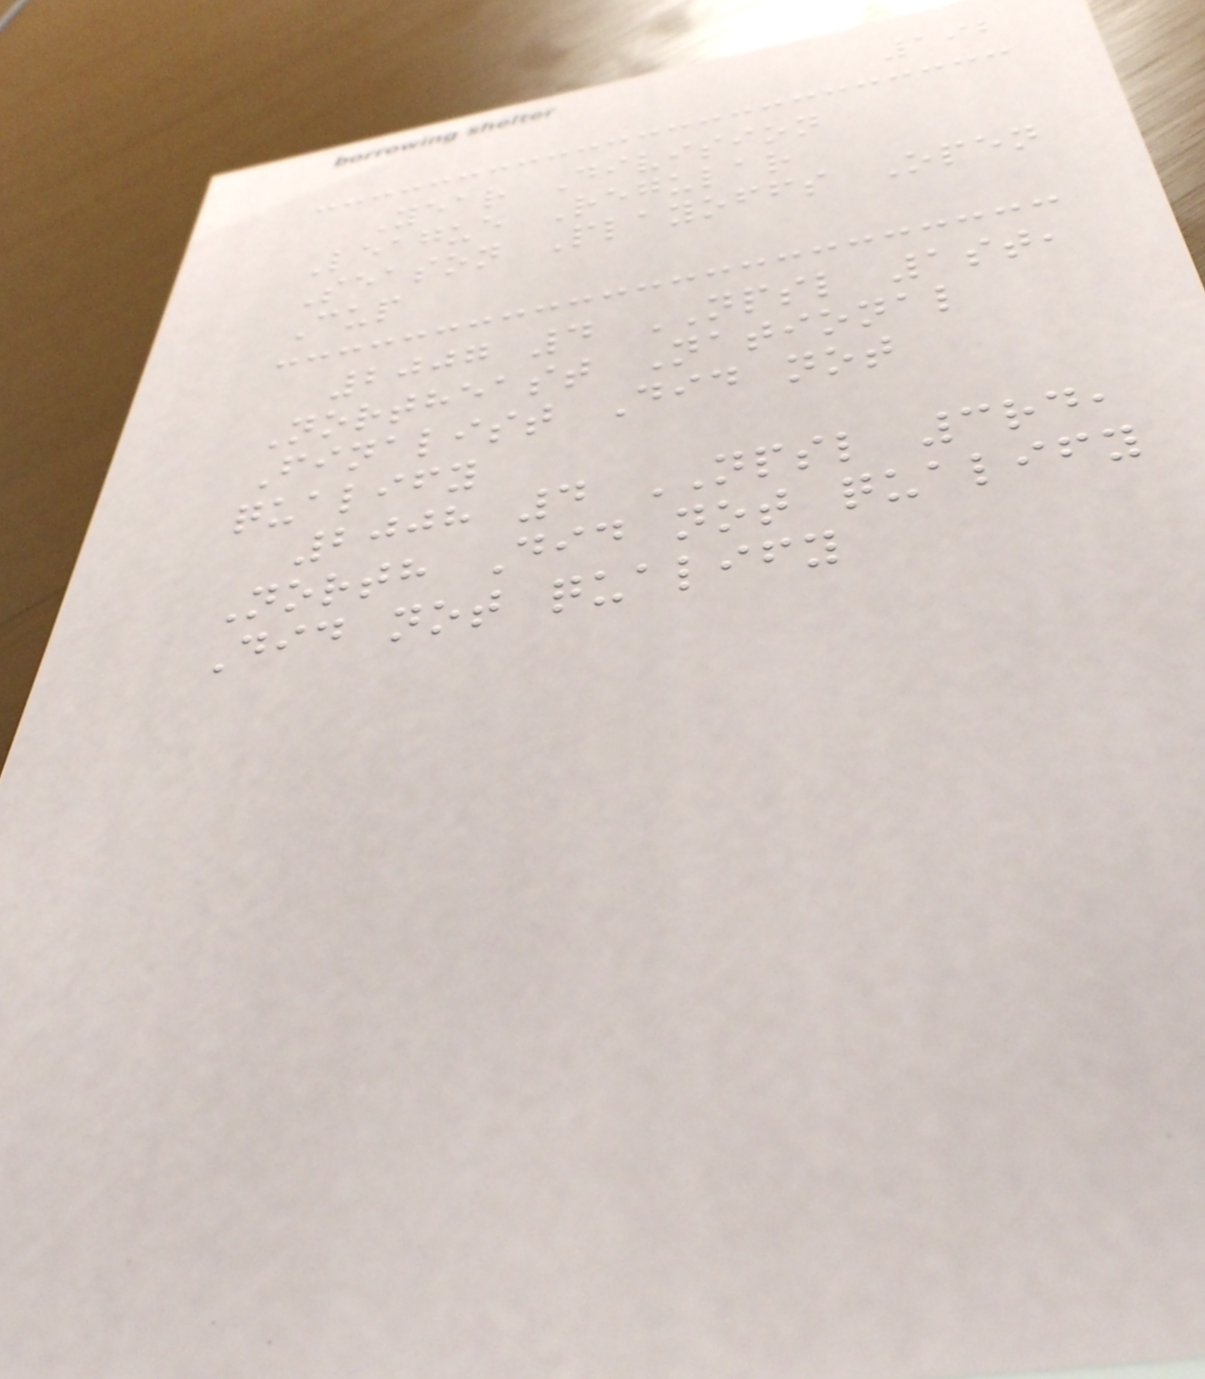192
Year Division
League Regular
Season Playoffs Open
Cup
2007 4 NPSL 1st,
Northeast National
Finalist Did not
qualify
2008 4 NPSL 3rd,
North Did not qualify
Did not qualify
